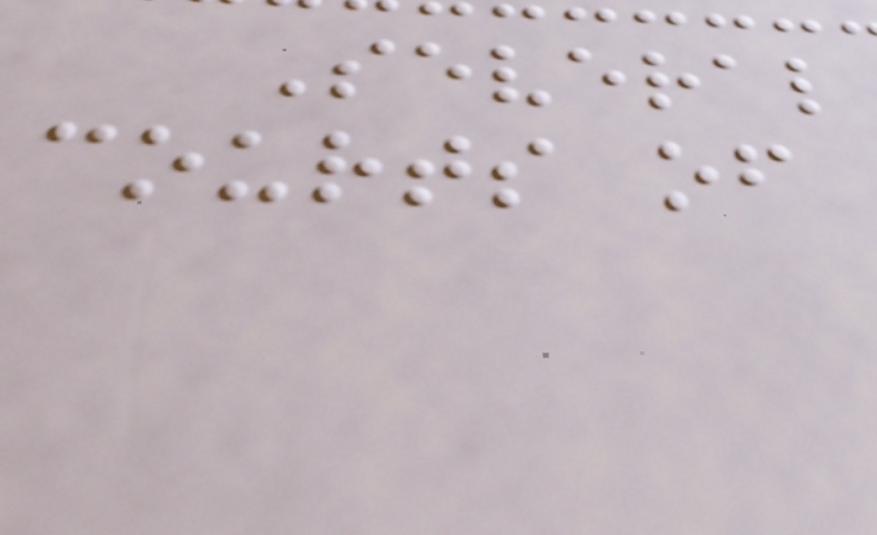Several
courts of
